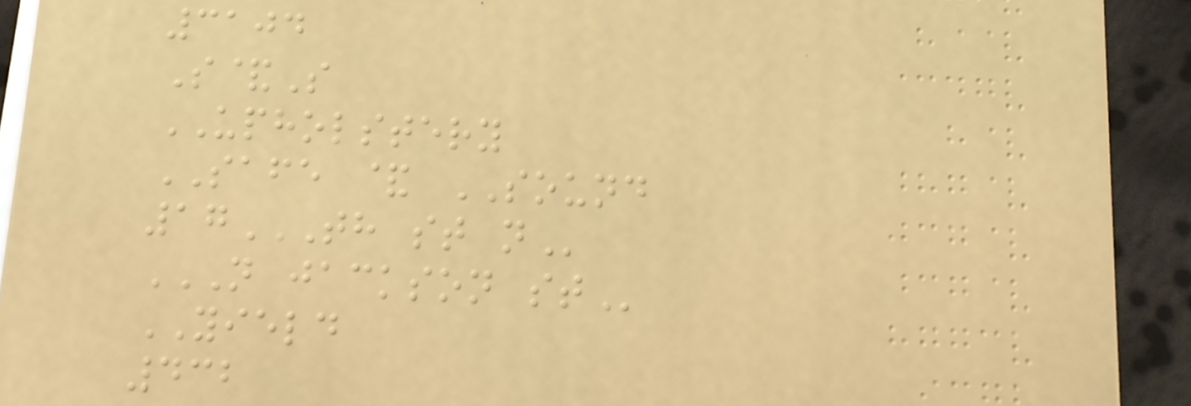3104
S&S
UPHOLSTERY
SAFE & SOUND
17TH ST N
N JACKSON ST
YIELD
432
